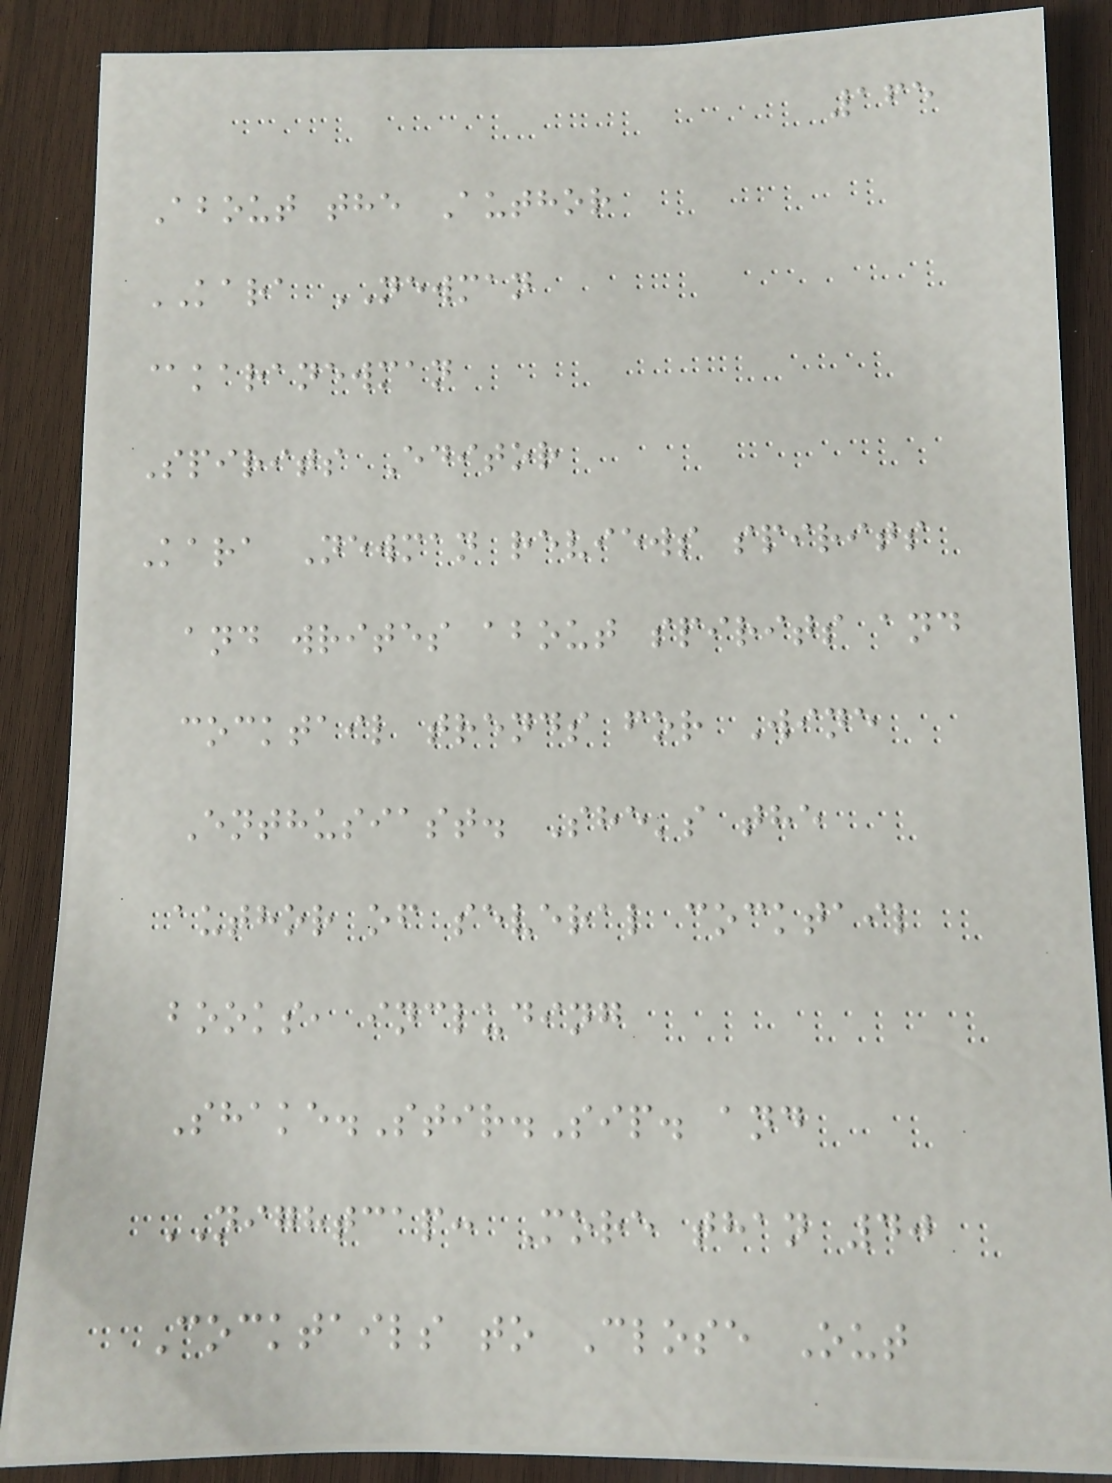165
About the Author
KARA NEWMAN
@karanewman
Spirits Editor
Kara Newman reviews spirits
and writes about spirits and
cocktail trends for Wine
Enthusiast. She's the
author of several cocktail
books, including
Shake.Stir.Sip. and
NIGHTCAP: More than 40
Cocktails to Close Out
